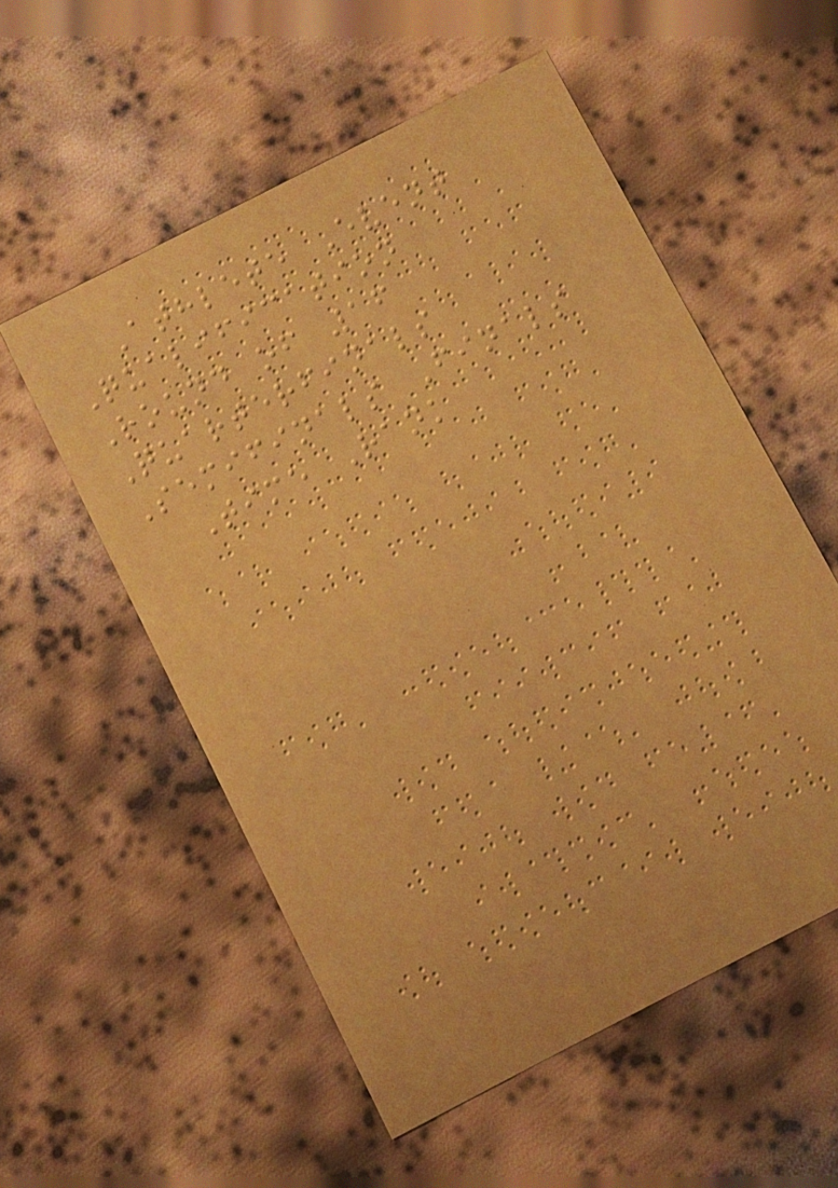Athlete Event
Qualification
Round of 16
Quarterfinals
Semifinals Finals
Time Rank
